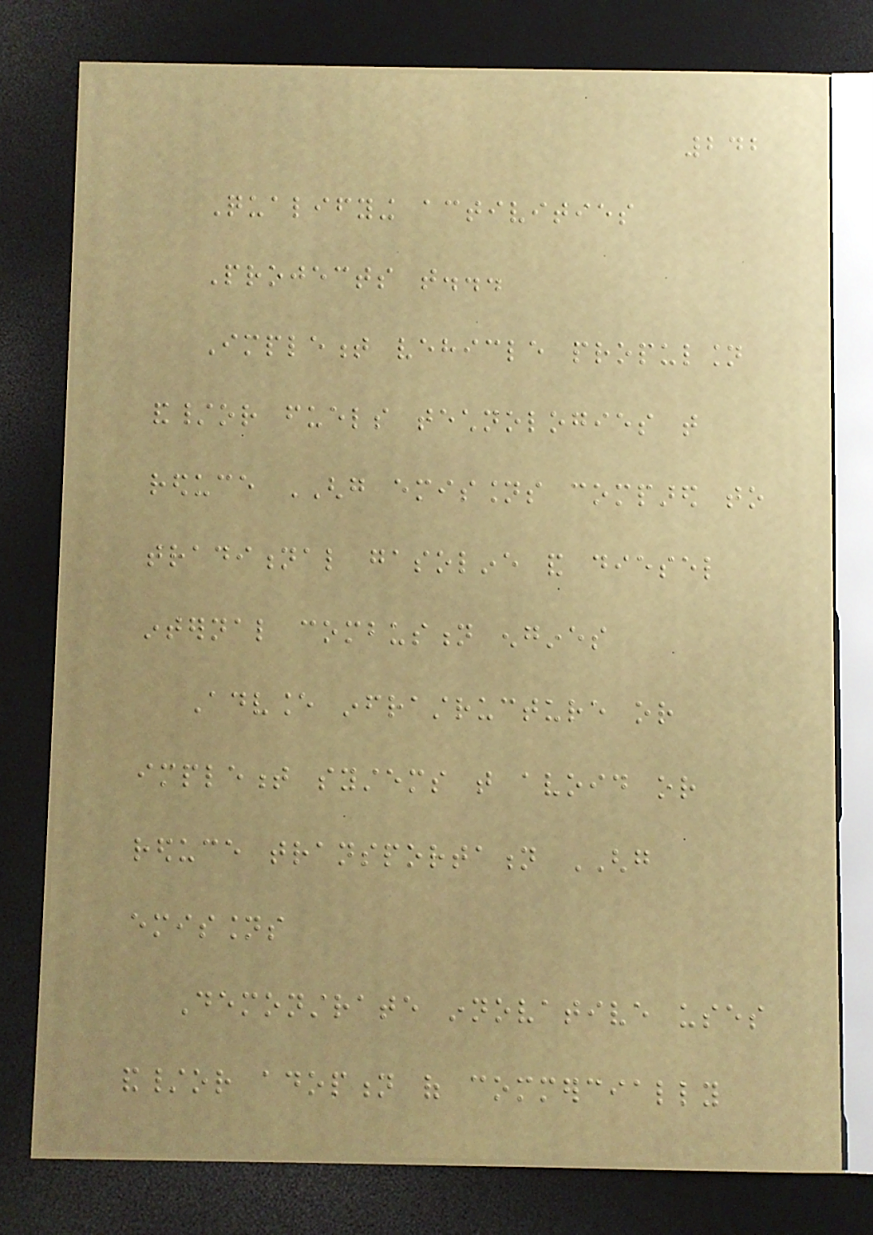242
Qualifying activities
Projects that...
Implement vehicle propulsion
and/or fuels technologies that
reduce GHG emissions compared to
traditional gasoline and diesel
internal combustion engines
Advance infrastructure or
implement systems that avoid or
reduce transportation GHG
emissions
Demonstrate innovative uses
and/or adoption of commercially
